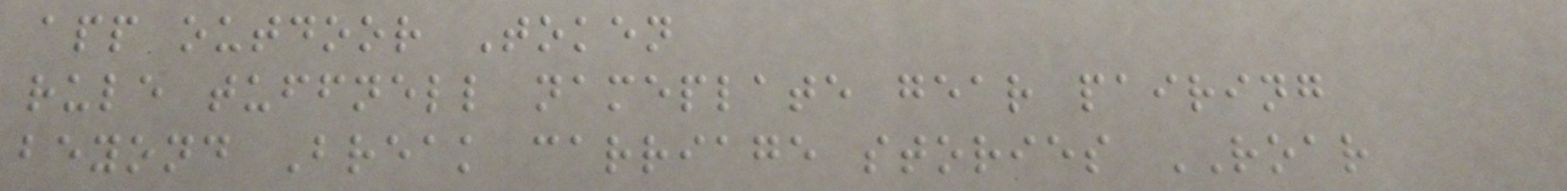app outdoor Token
rule tuffnell nameplate gear pairing
beyond Break carriage stories ROAR
